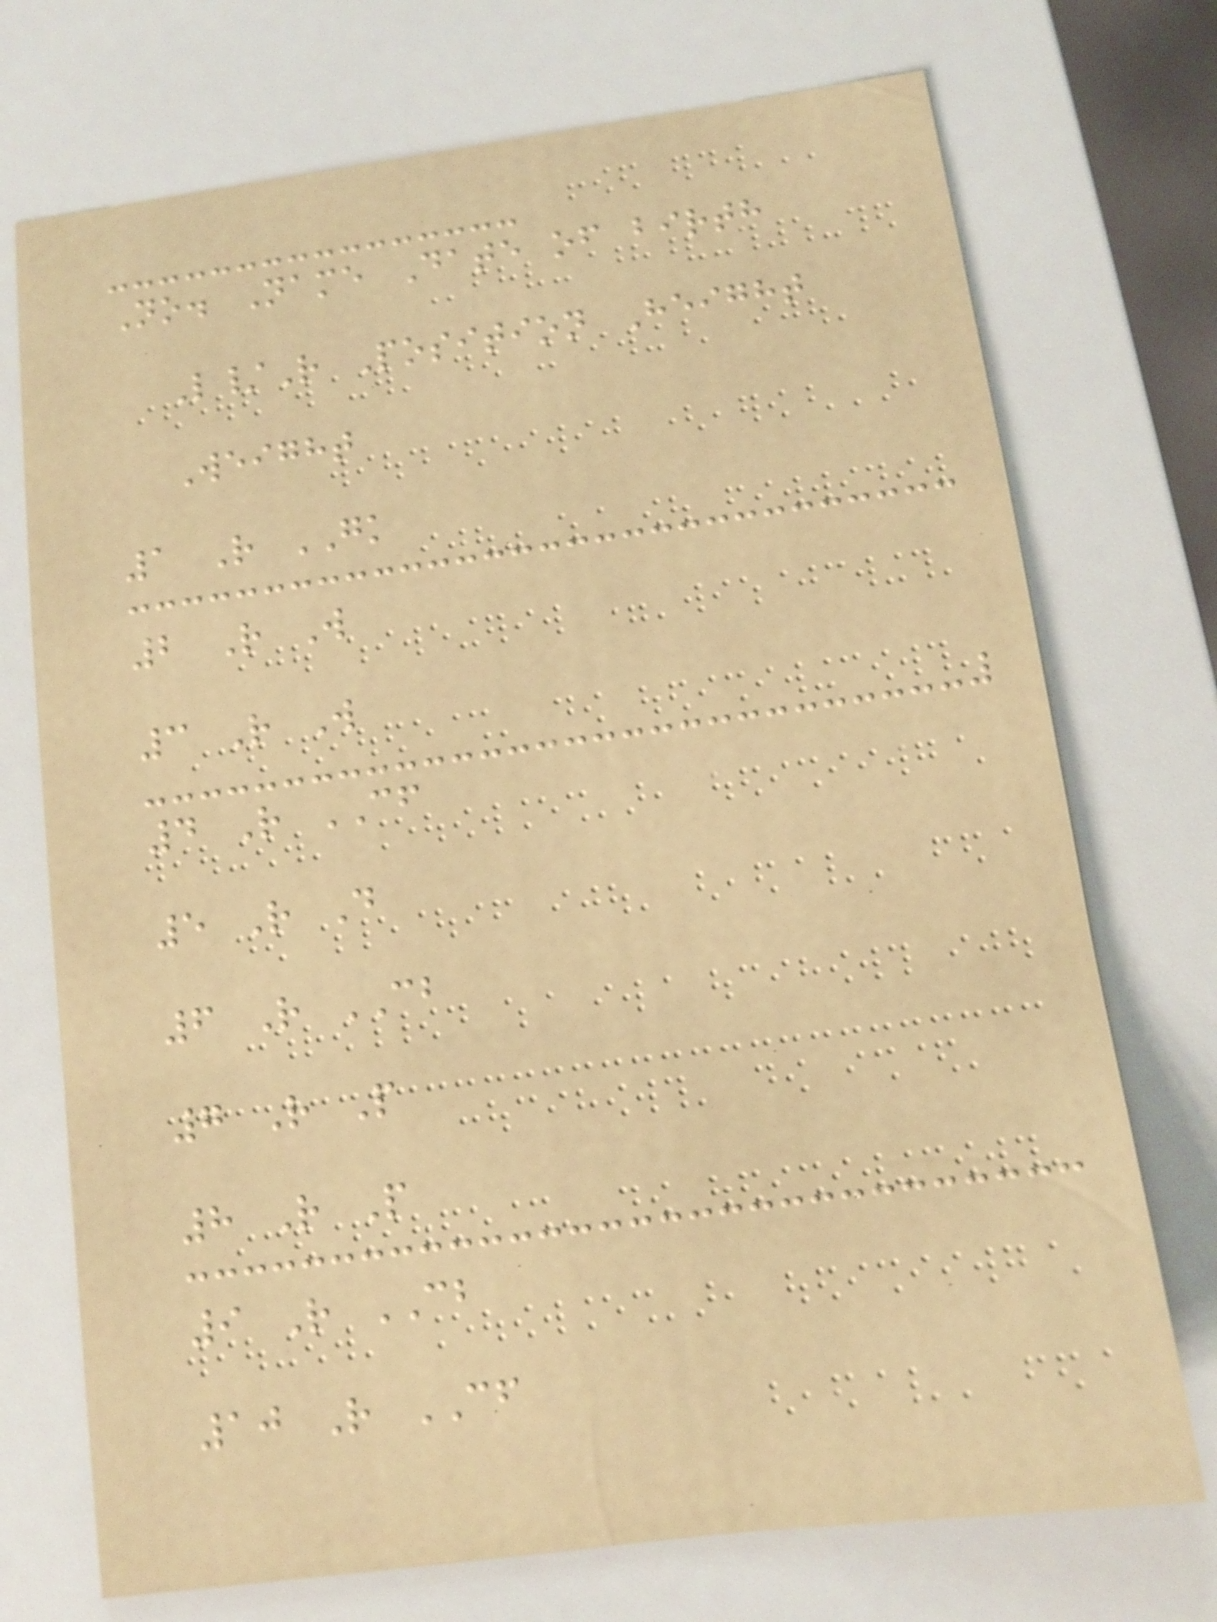No. Name Date of birth
L/R Position Height
Weight
1 R GK
2 R W
3 R W
4 R CF
5 R D
6 R CB
7 R P
8 R P
9 R CB
10 R CF
